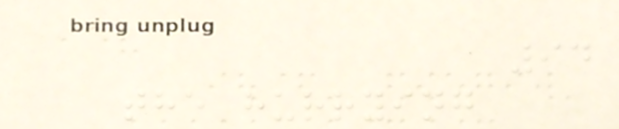94
the hurrying
